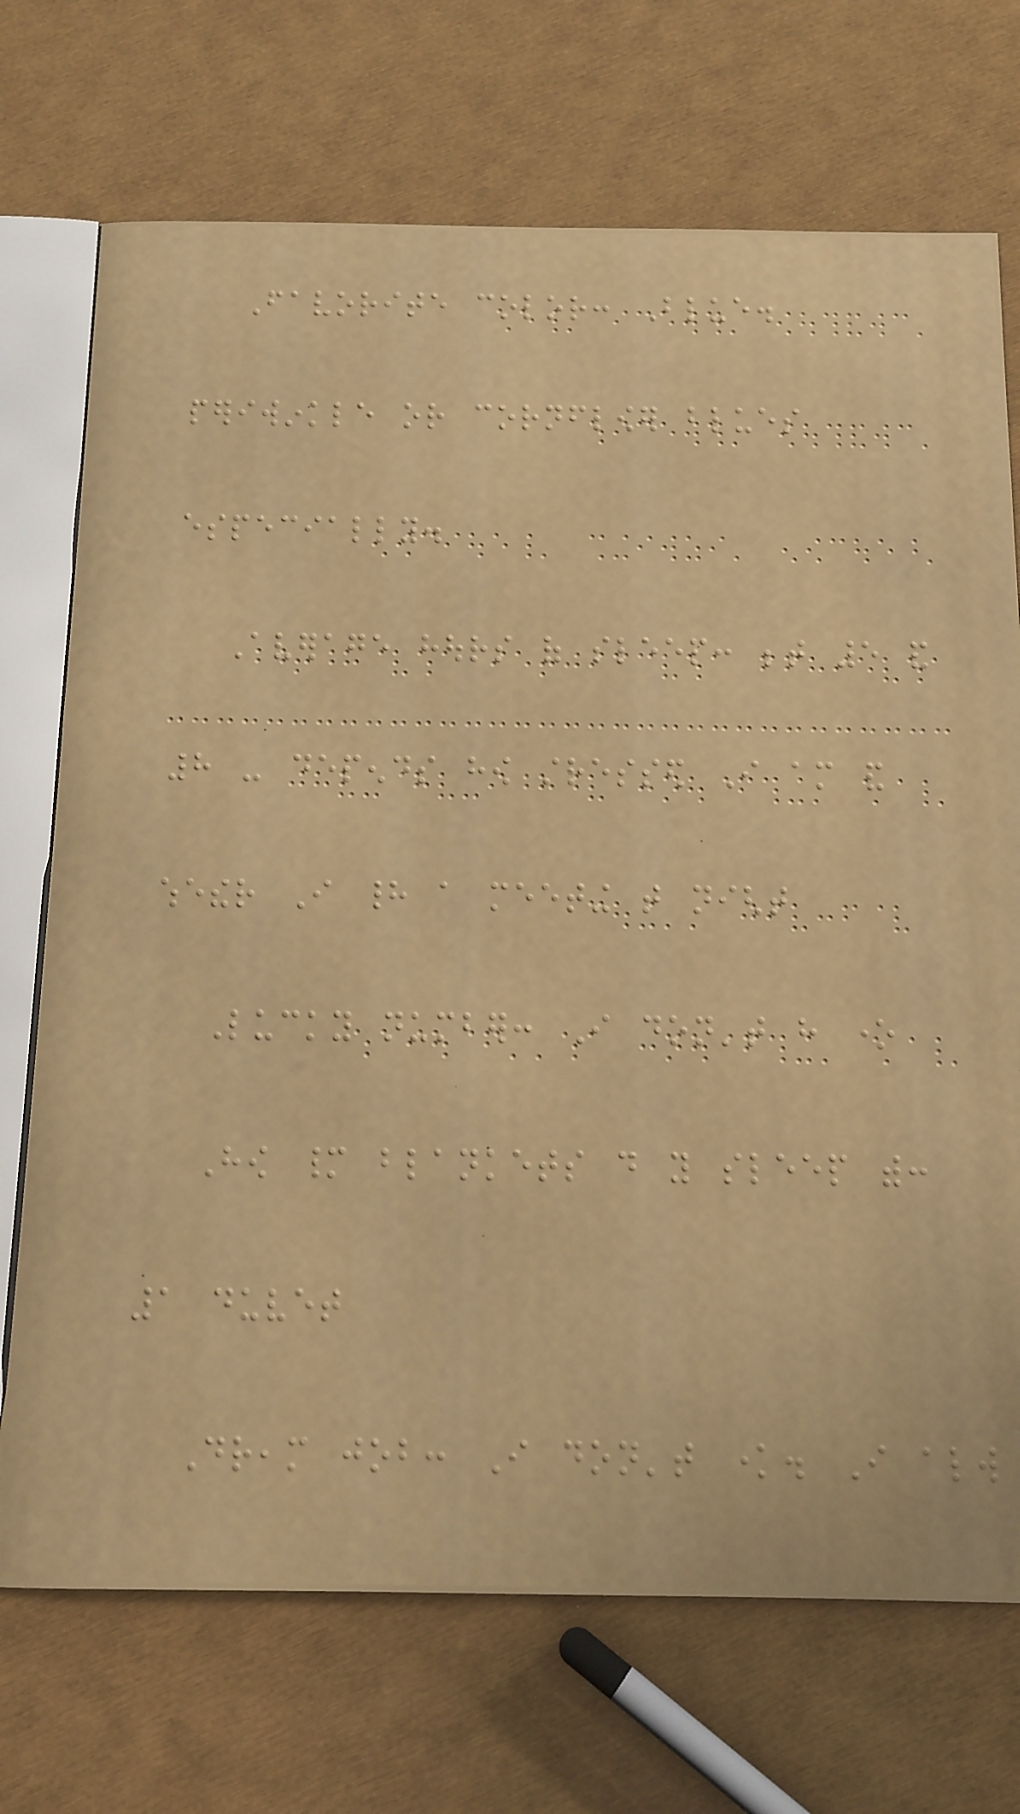Favorite color: Blue.
periwinkle or cornflower blues
especially.
Average hours of sleep: between 5 and
8 - depends how stressed I am and
whether I had a meeting that night
Lucky number: I don't have one
How many blankets do you sleep with:
1 duvet
Dream job: I don't know. I always
